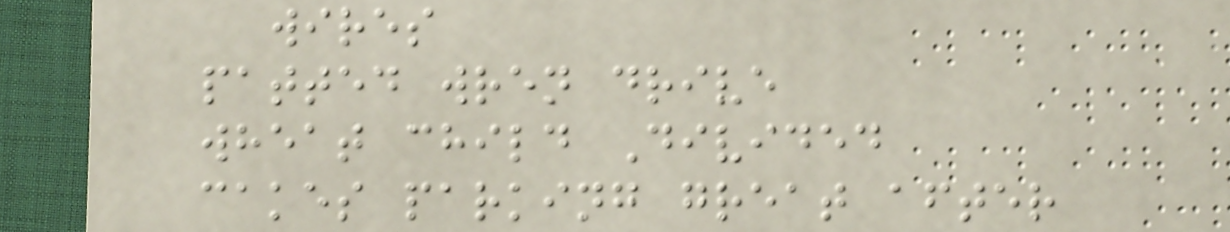wires
patted wren drive
wheat child Divided
cakes parking great after
